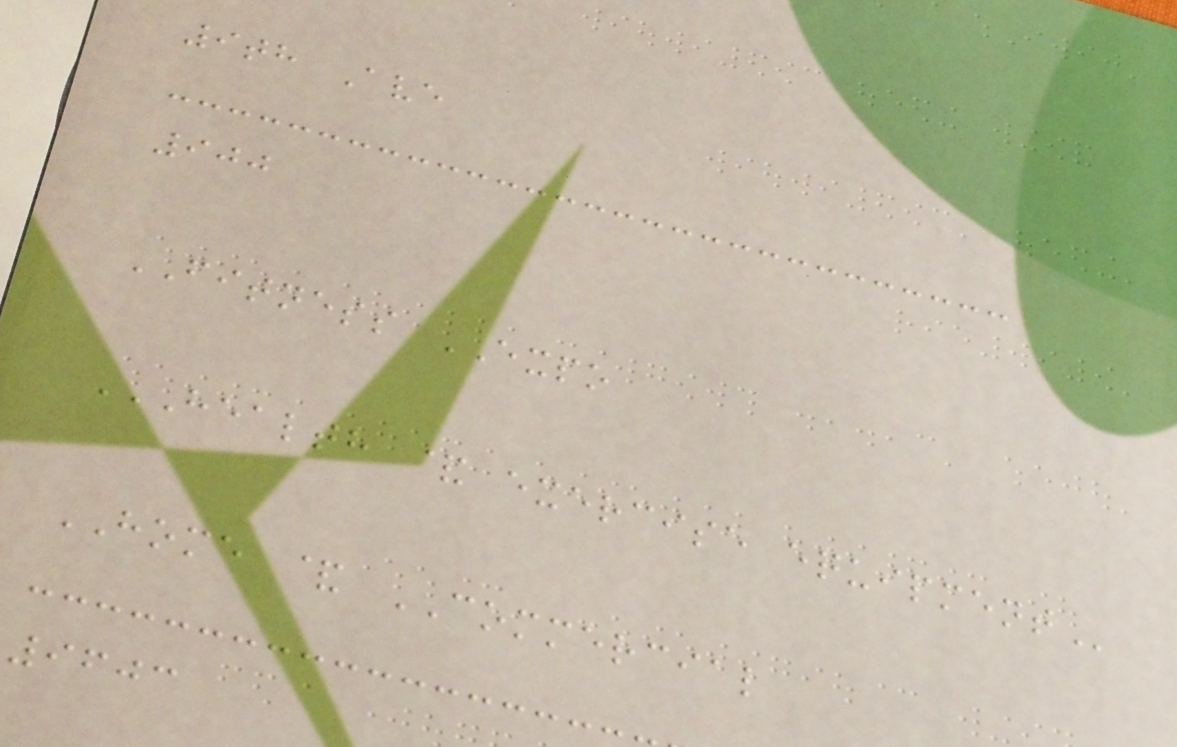9th Ave
900
FITNESS EXPO
HEALTH & EXERCISE EQUIPMENT
HOME & COMMERCIAL
9603
